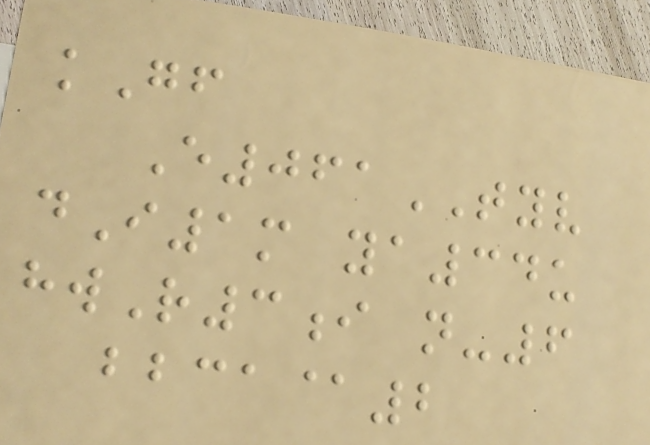kGf
E061TYV
dI1m ya34u
hwR3i n-6
bbca@2
